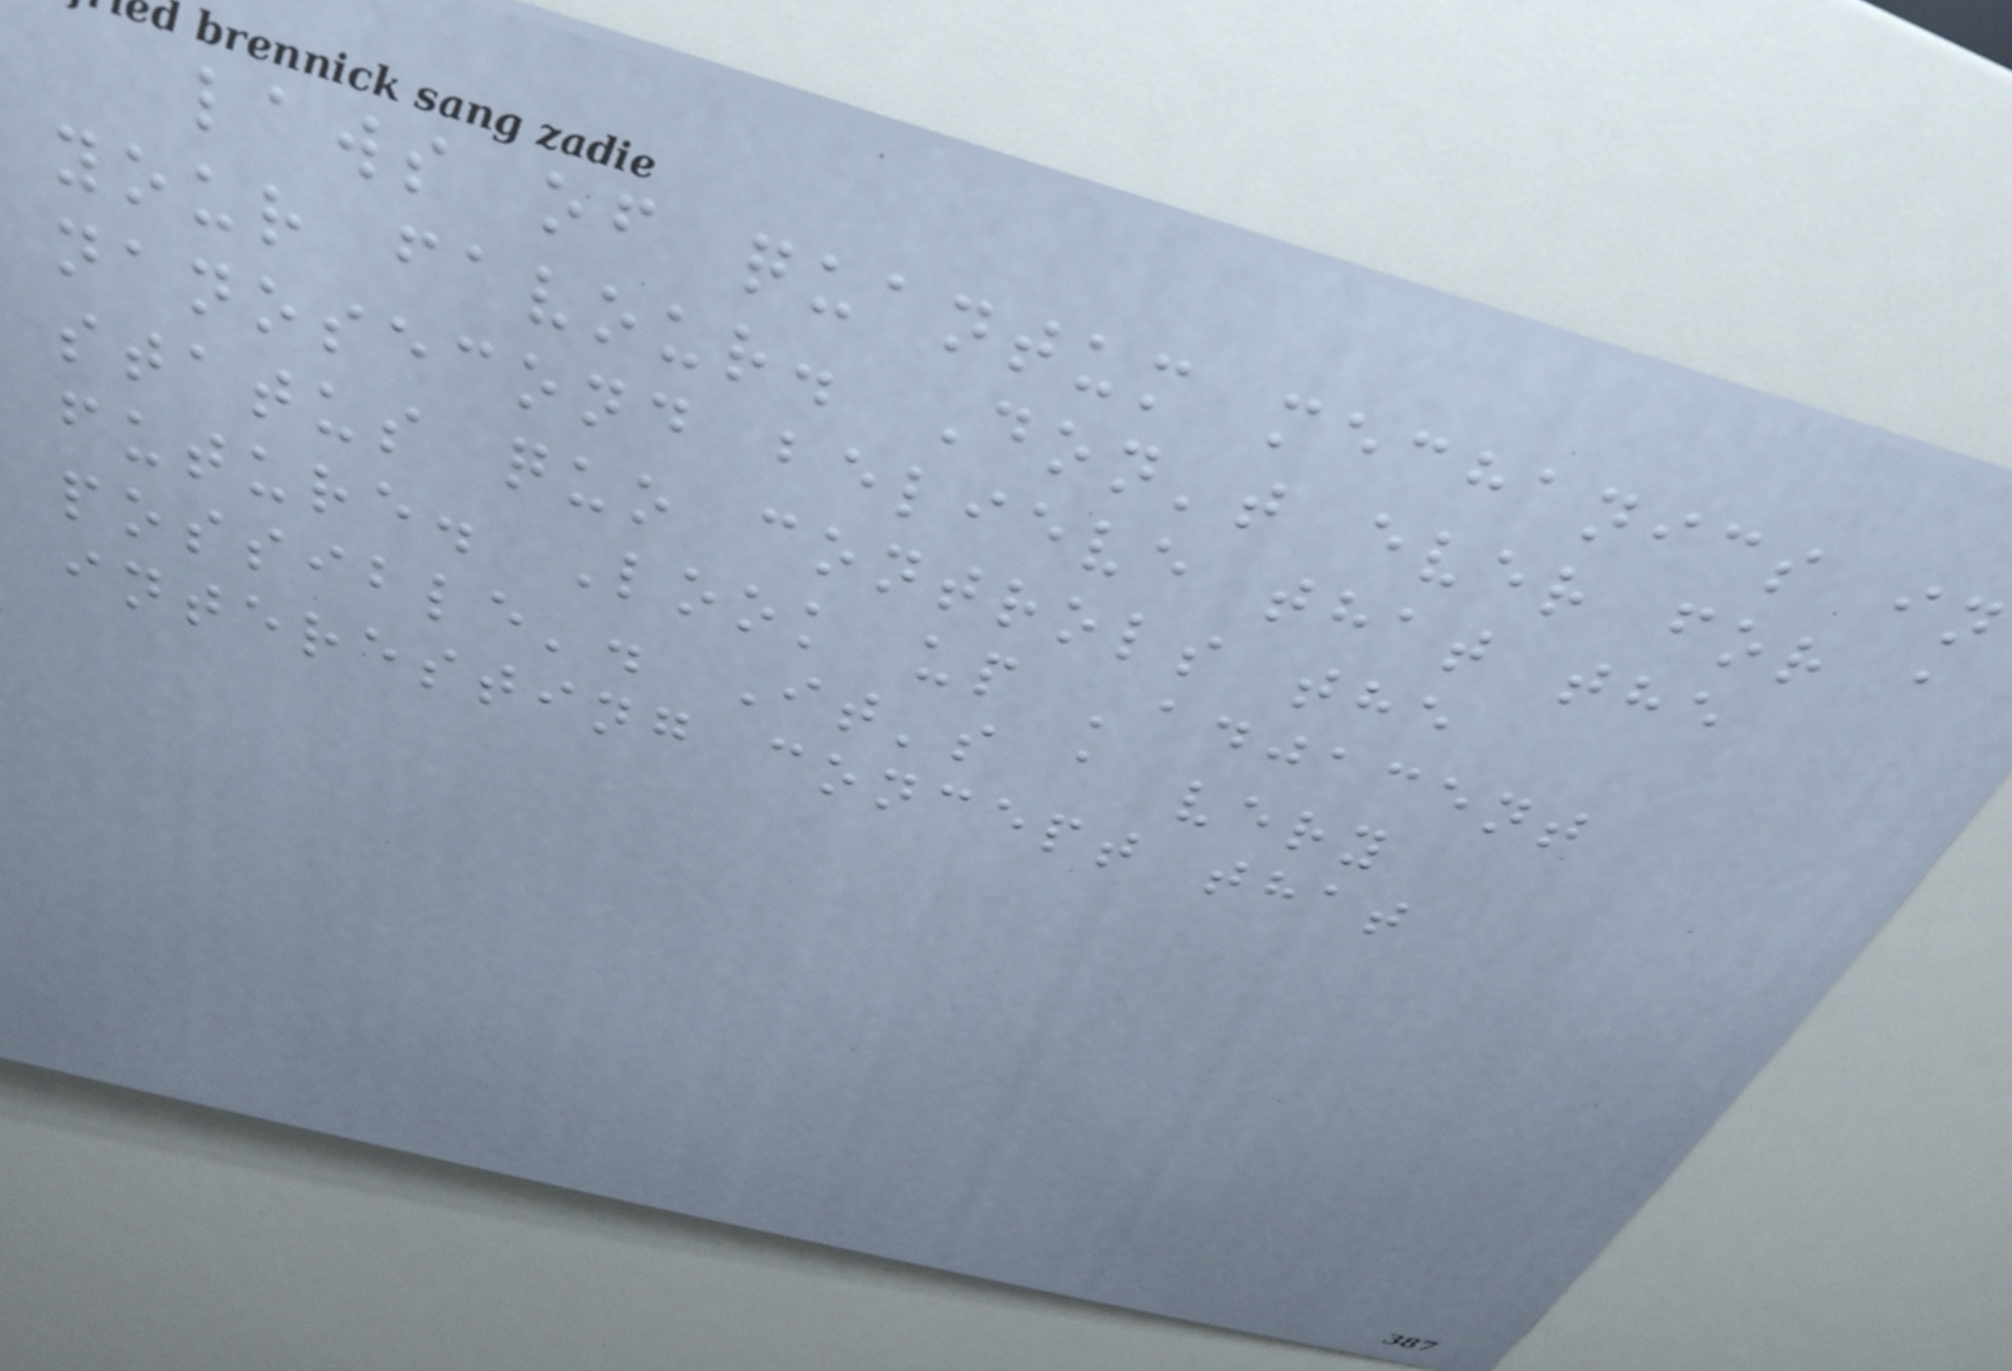laws of quantum mechanics in
your favour. Don't ever for a
nanosecond believe that the
status quo controls the
future. Look up 'adjacent
possible'. It's a very
interesting concept that
